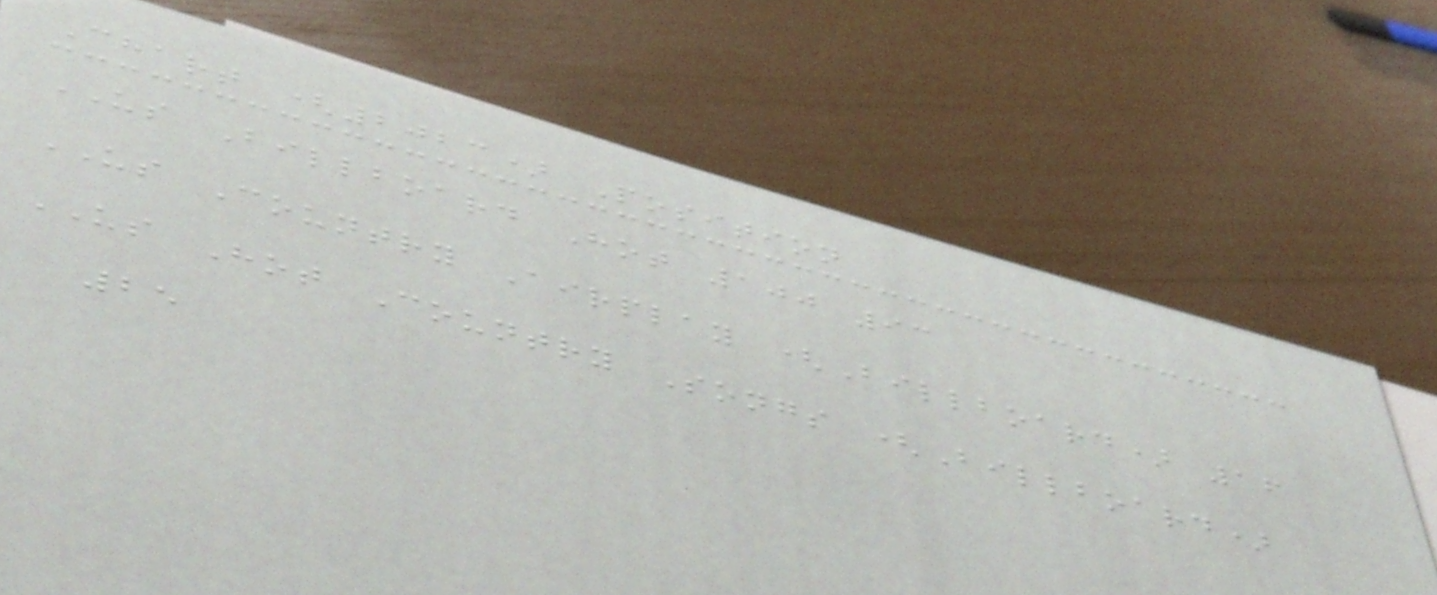Chart (2023) Position
US Billboard Hot 100 93
US Country Airplay (Billboard) 16
US Hot Country Songs (Billboard)
25
